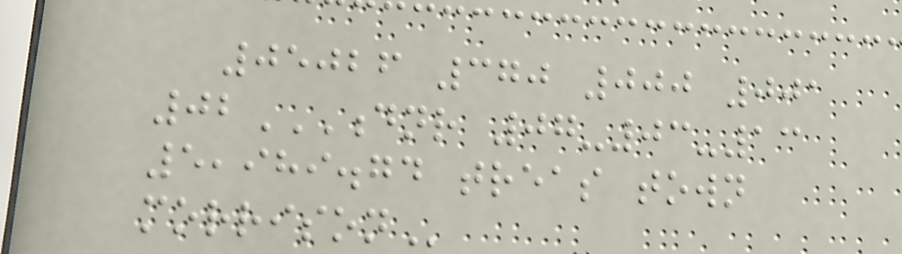05026 370 000 001
02DNR 07-03-13
5,989.74 TREAS TOWN
MORRISON
